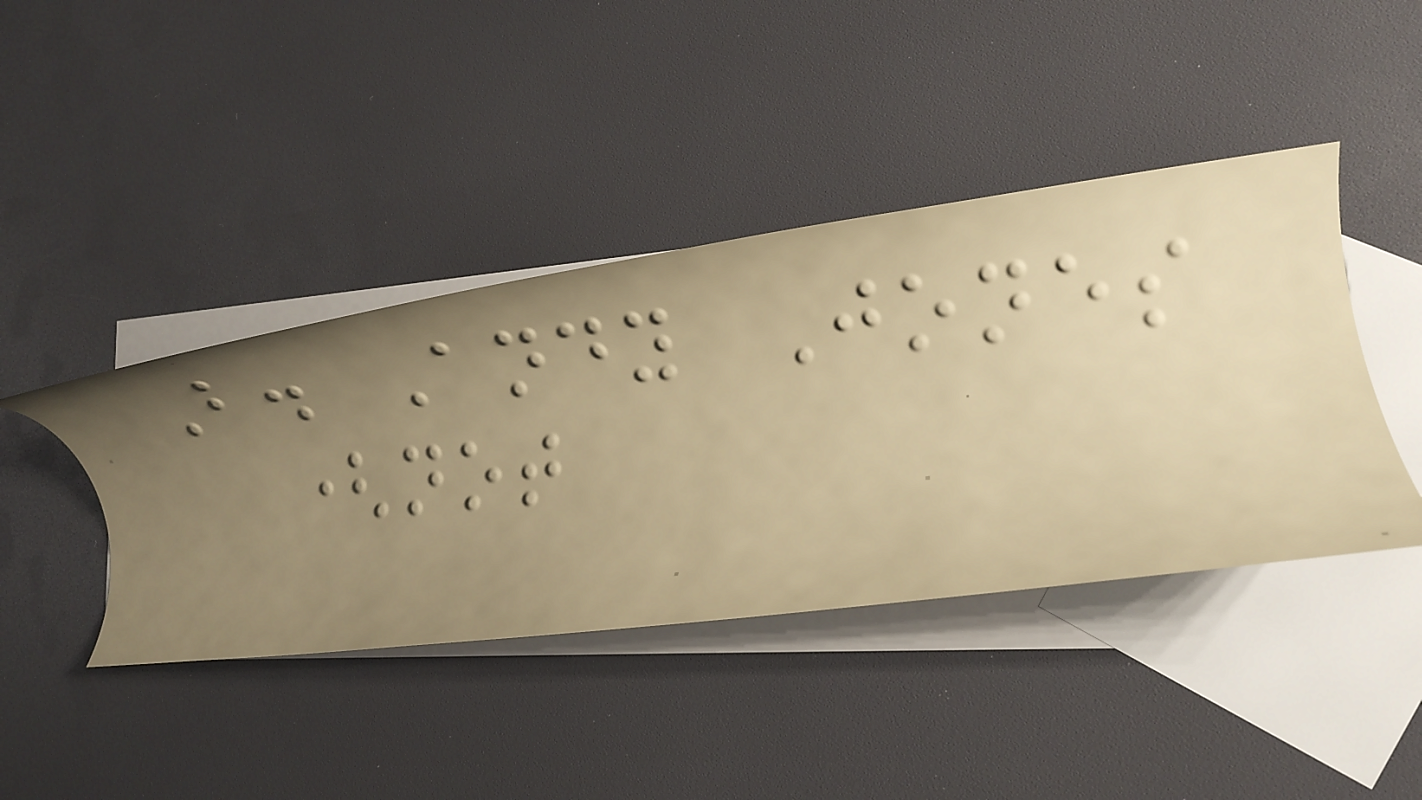B. Andy Jones
(not
